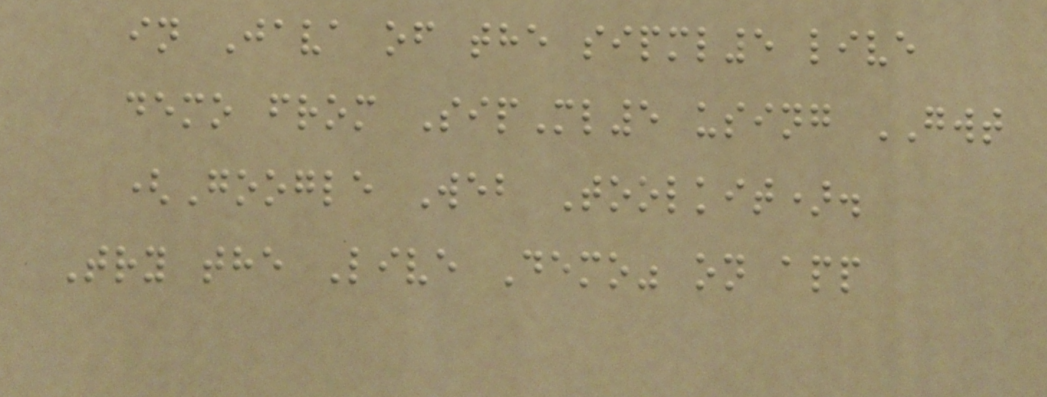in Java of the sipml5 live
demo from SipMl5 using GWT
(Google Web Toolkit).
Try the Live Demo" on app
